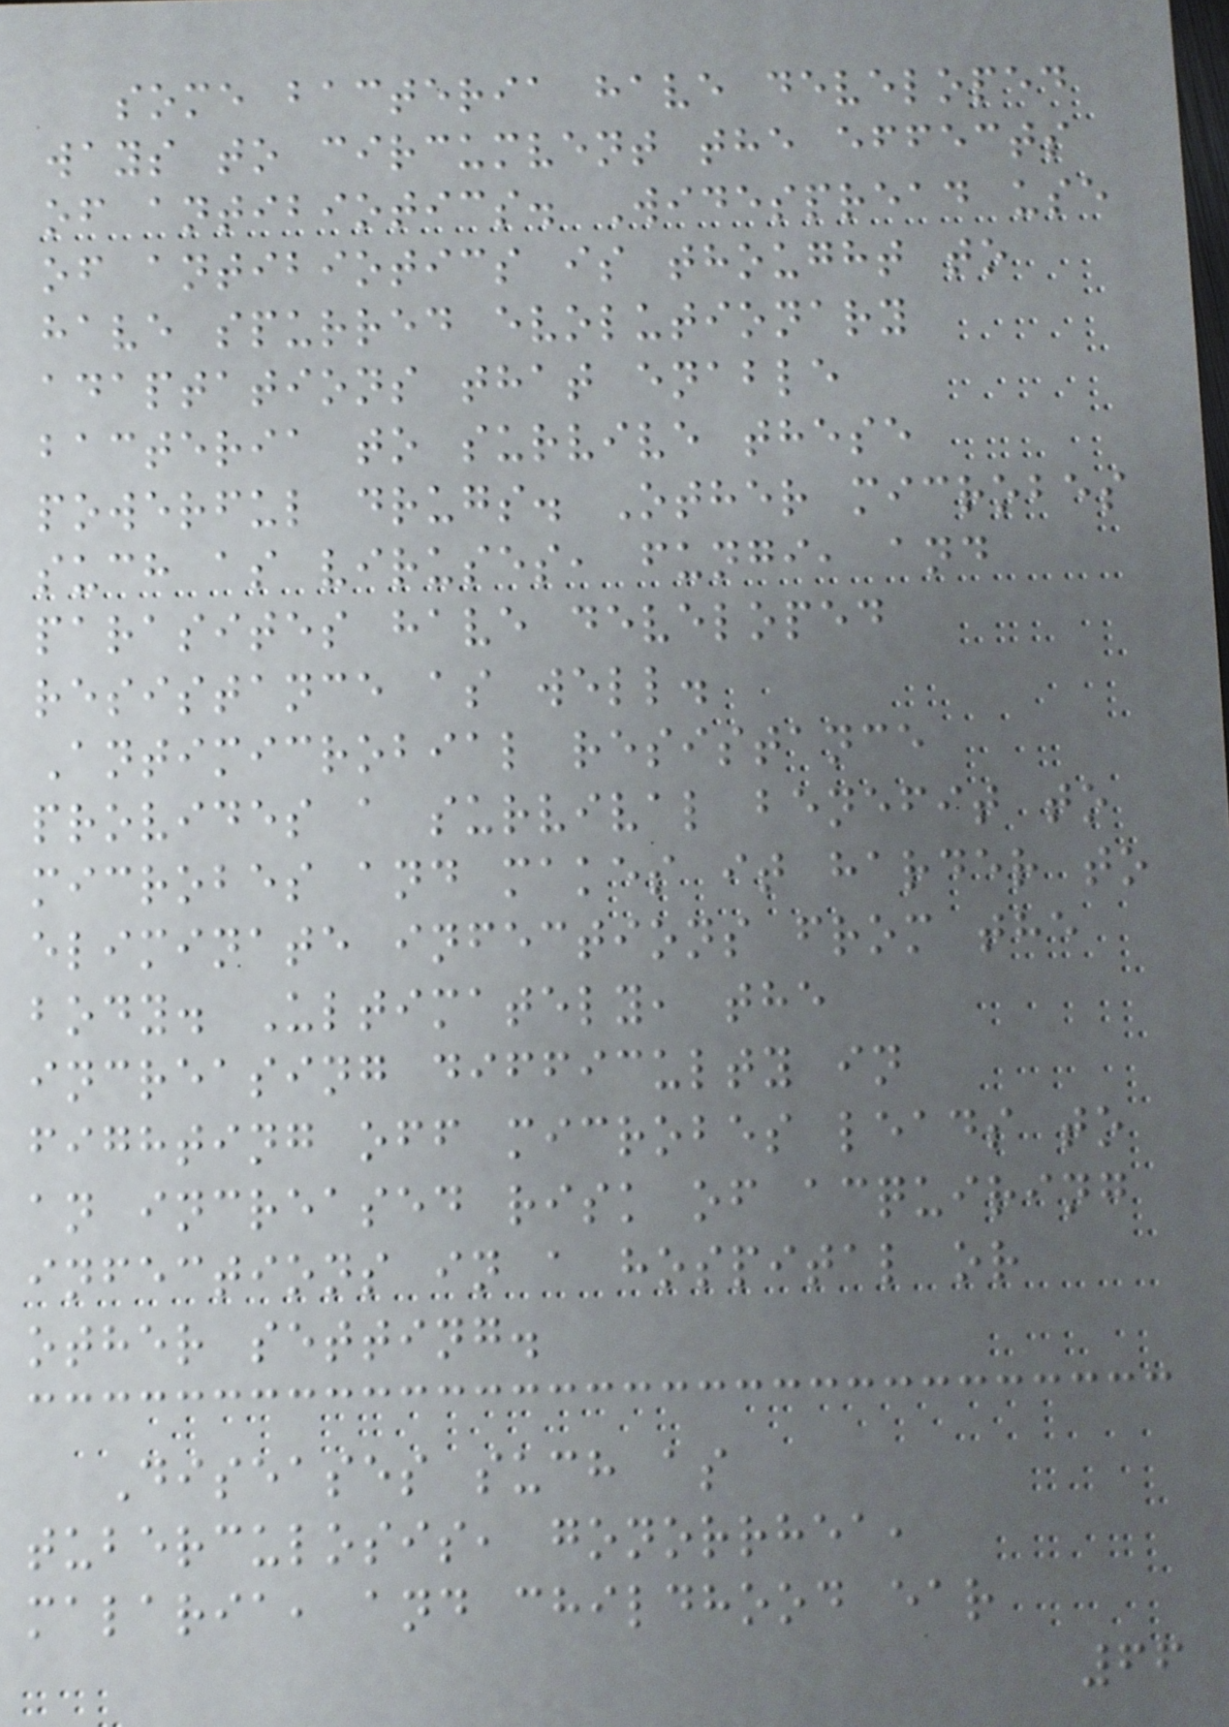some bacteria have developed
ways to circumvent the effects
of antibiotics. Widespread use
of antibiotics is thought to
have spurred evolutionary
adaptations that enable
bacteria to survive these
powerful drugs. Other microbes
such as viruses, fungi, and
parasites have developed
resistance as well.
Antimicrobial resistance
provides a survival benefit to
microbes and makes it harder to
eliminate infections from the
body. Ultimately, the
increasing difficulty in
fighting off microbes leads to
an increased risk of acquiring
infections in a hospital or
other setting.
Diseases such as
tuberculosis, gonorrhea,
malaria, and childhood ear
66
